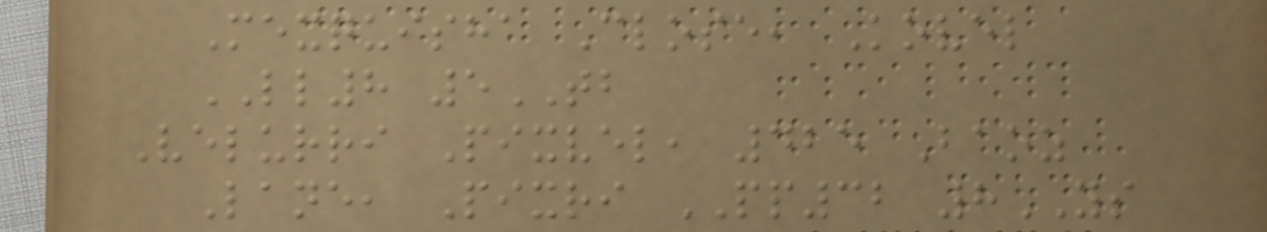Mexquisha Close, Kovel
LL8 5TB
Velurri Pixvel, 425 Baoz
Lane, Pixri PP32 8YS
